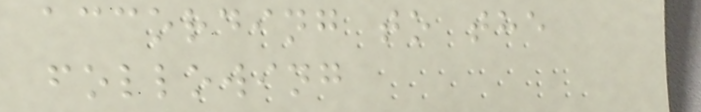according to the
following
